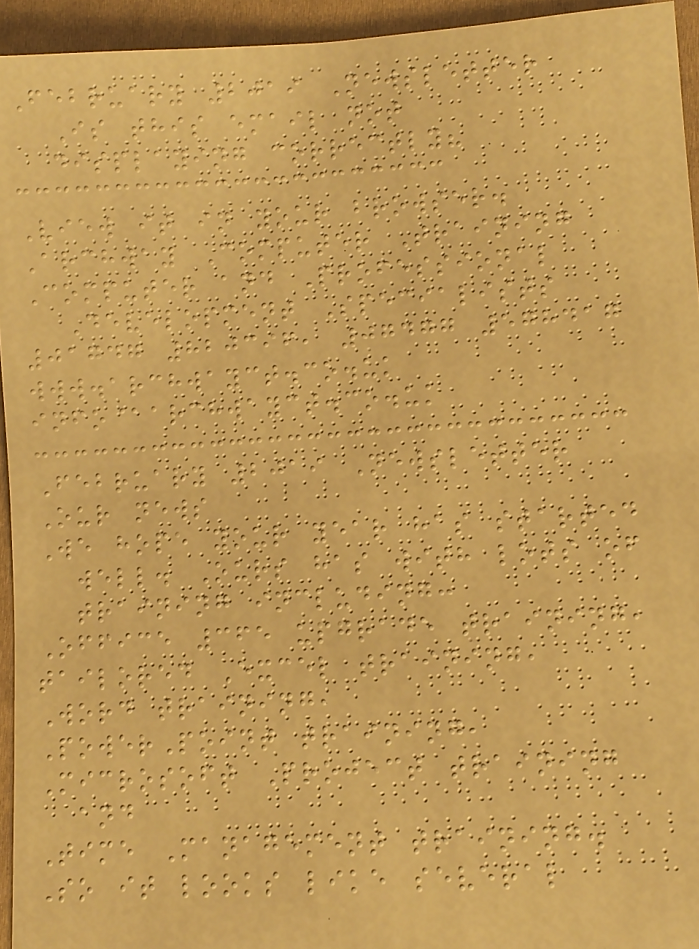February 2019 Newsletter
Is this email not
displaying correctly?
View it in your browser.
Archway Computer Training
Computer and Professional
Development Specialists
01747 820396, 07477 578417
www.archwayct.co.uk
info@archwayct.co.uk
February 2019 Newsletter
Our news
We hope your year has started
well. Ours has with lots of
training including:
Office 365 upgrade training,
tailored Excel training,
Word training,
PowerPoint training,
Microsoft Project training
and
Time Management training.
So it looks like several
